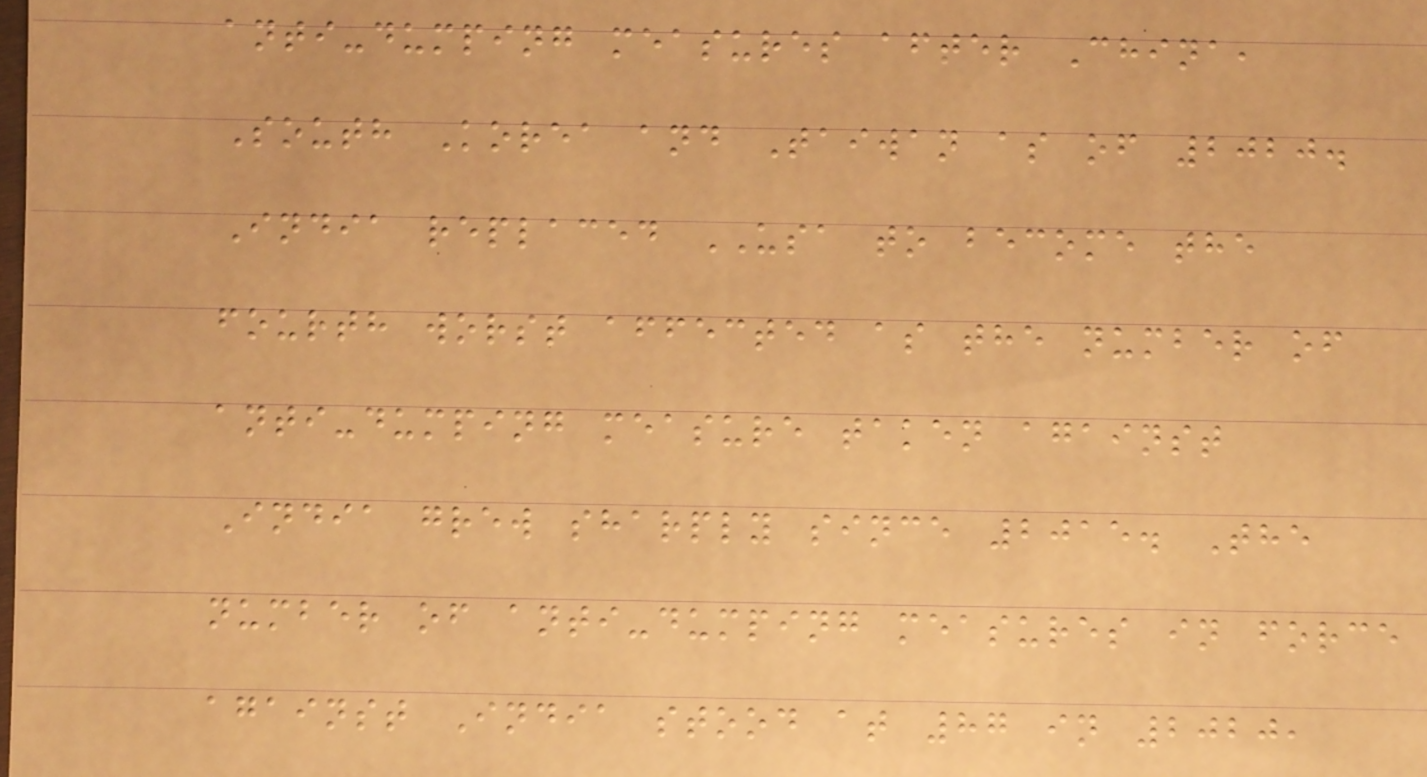anti-dumping measures after China,
South Korea and Taiwan as of 2020.
India replaced USA to become the
fourth worst affected as the number of
anti-dumping measure taken against
India grew sharply since 2015. The
number of anti-dumping measures in force
against India stood at 87 in 2020,
